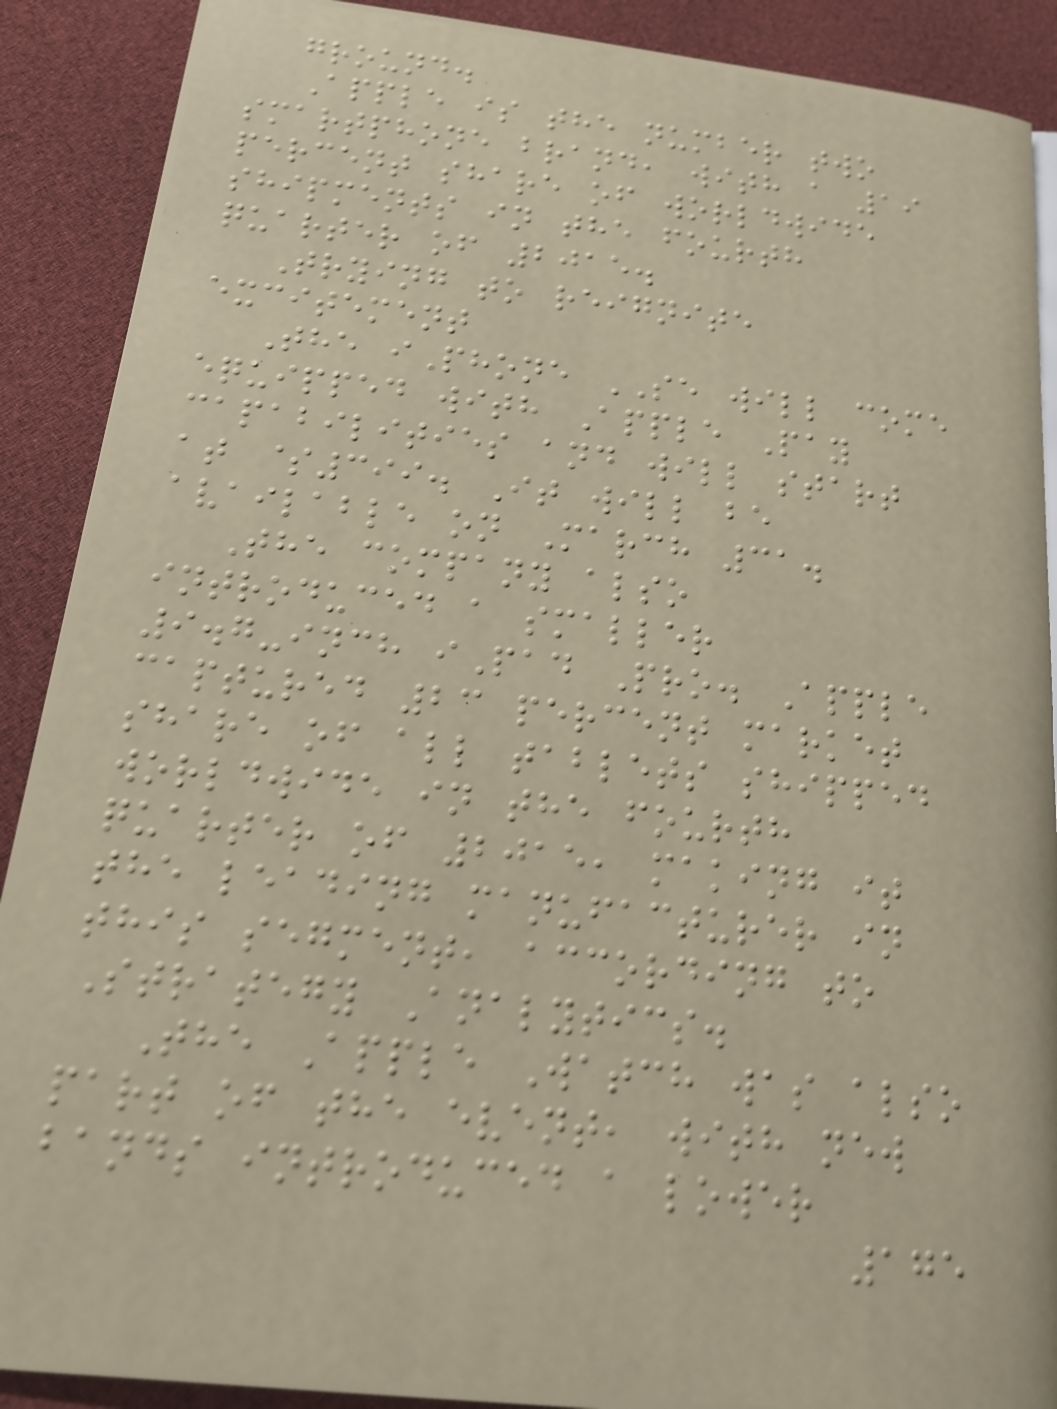ground.
Apple is the number two
smartphone brand, with a 19
percent share of worldwide
shipments in the fourth
quarter of 2015.
Trying to reignite
excitement
The iPhone SE will come
equipped with Apple Pay
capabilities and will start
at $399. It will be
available on March 31.
The company also
introduced a smaller
9.7-inch iPad Pro. Apple
captured 23 percent market
share of all tablets shipped
worldwide in the fourth
quarter of 2015, making it
the leading manufacturer in
this segment, according to
Strategy Analytics.
The Apple Watch was also
part of the event, with new
bands introduced a lower
175
